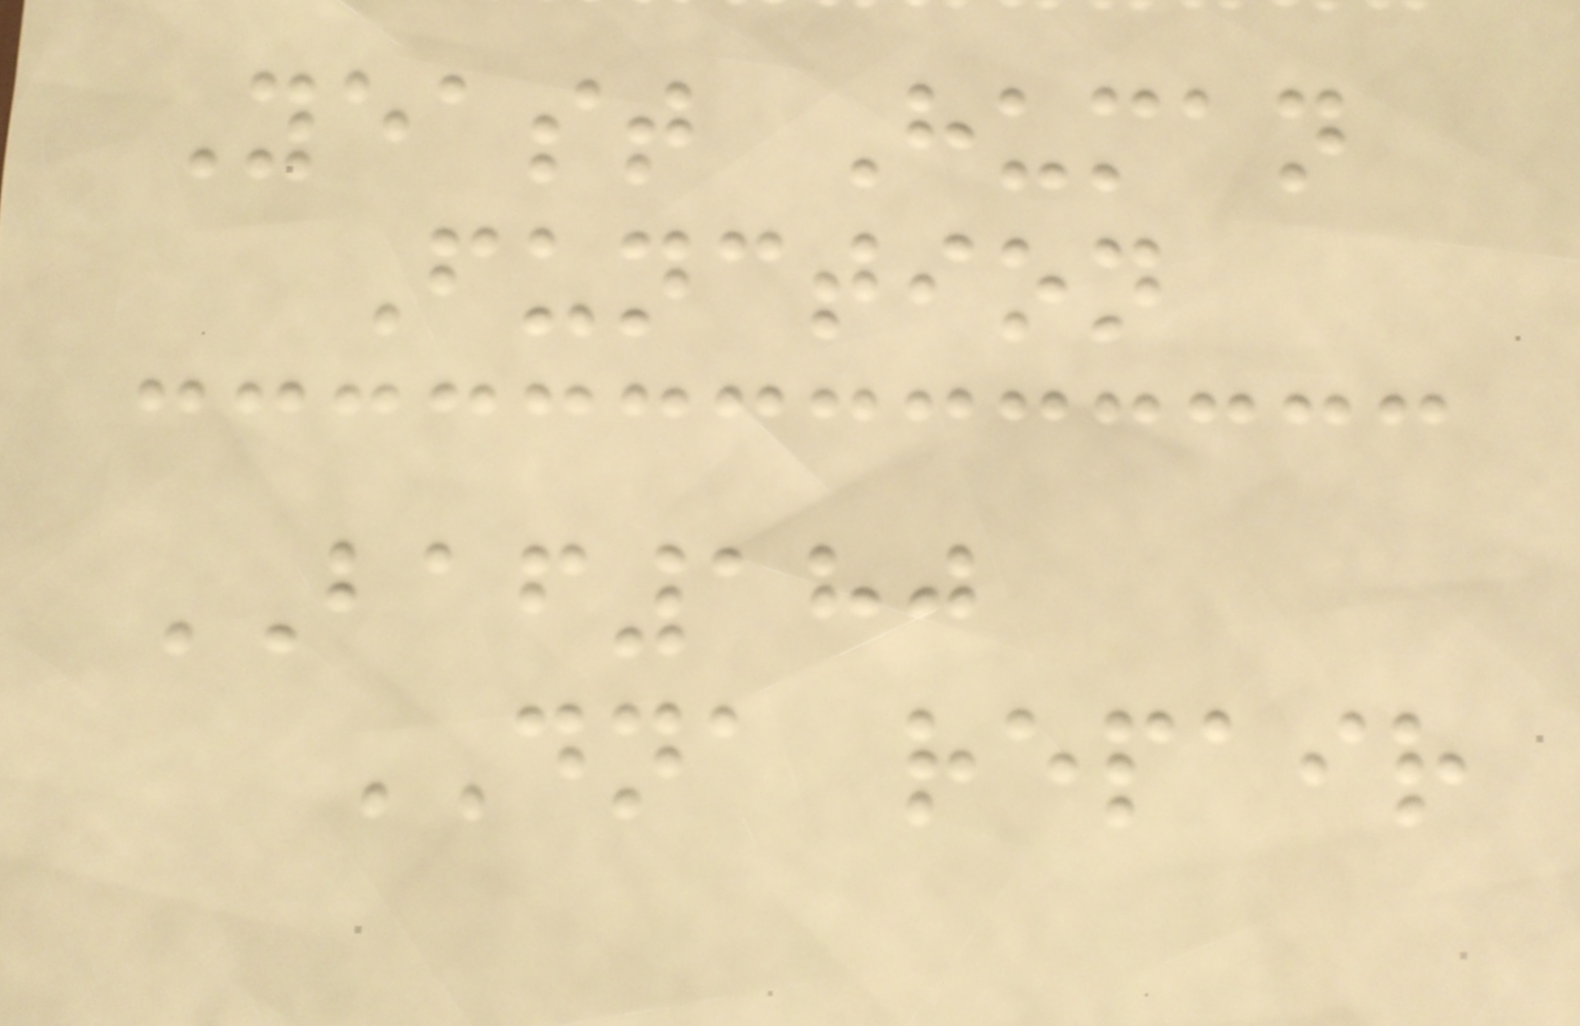Yeast Human
Function
BAF180
DNA repair
